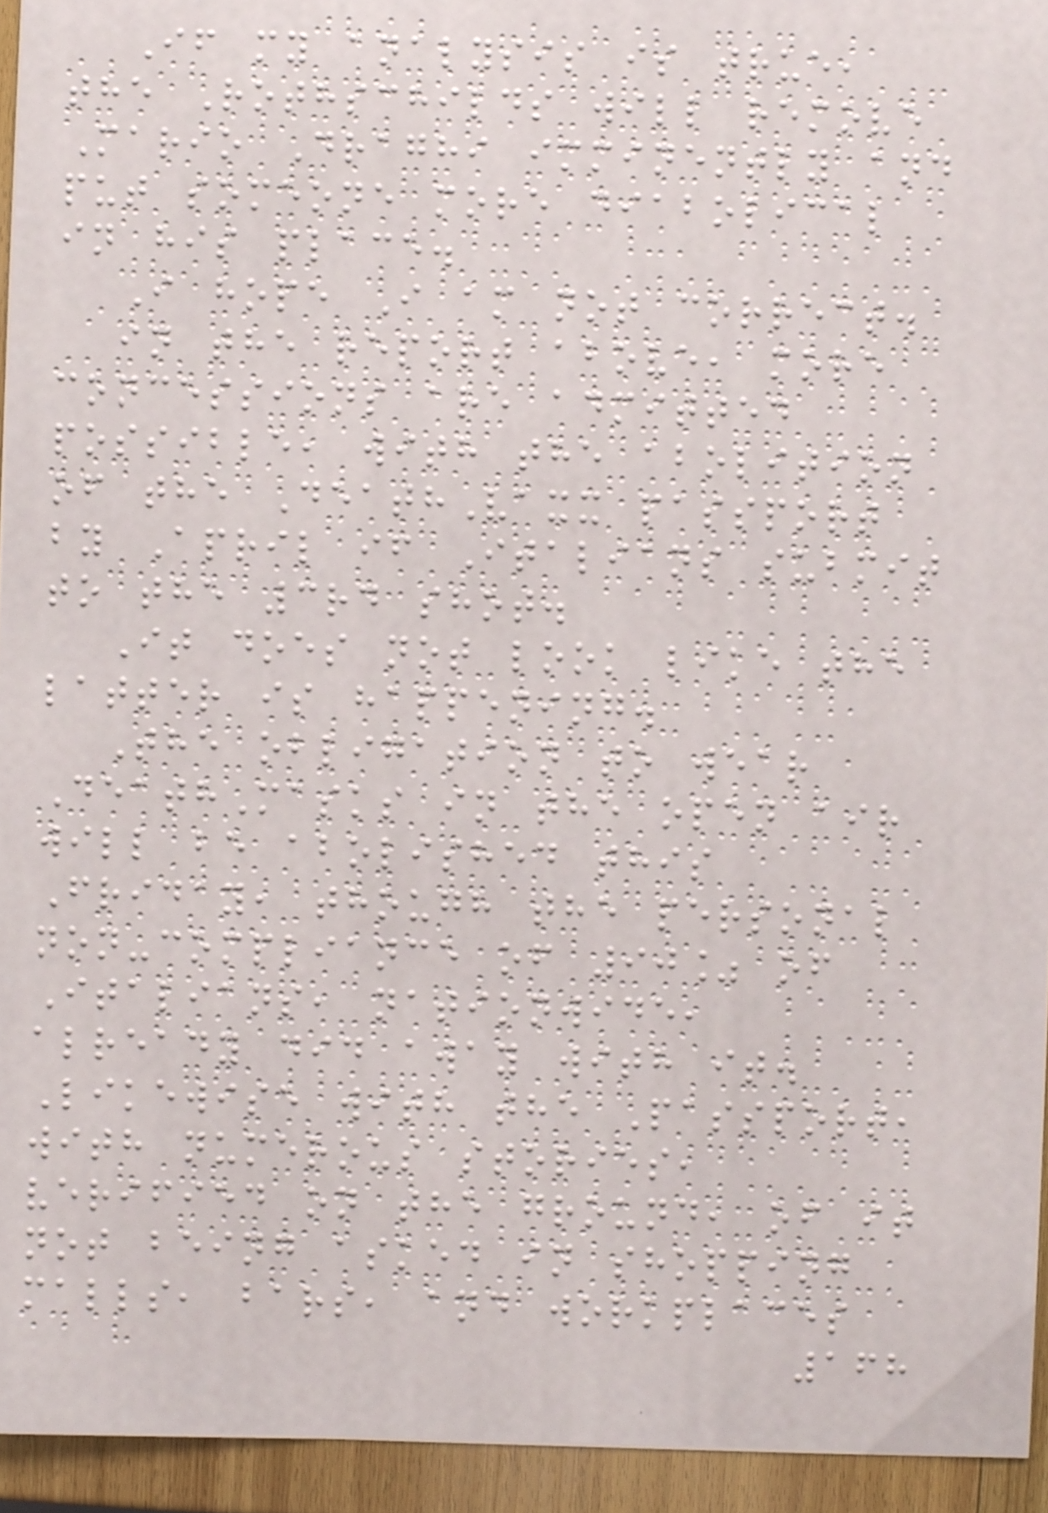If my analysis is true,
the Rothschilds will remove
Mario Draghi imminently and
put someone more diabolical
in his place.
I hope I am not correct.
in the report above, more
concessions are admitted
possible, with the abolition
of the DeathVaxx passport
by April if Italians submit
to the 3rd shot.
It does not look like the
latter is happening.
The obligation to wear
DeathMasks in the open air
will be abolished this
Friday, though the personal
non-compliance of 90% of
Italians, nationwide,
already did away with it.
Likewise with the Passport,
with numerous stories,
verified on the ground, of it
not being asked in shopping
malls, bars, and workplaces
168
